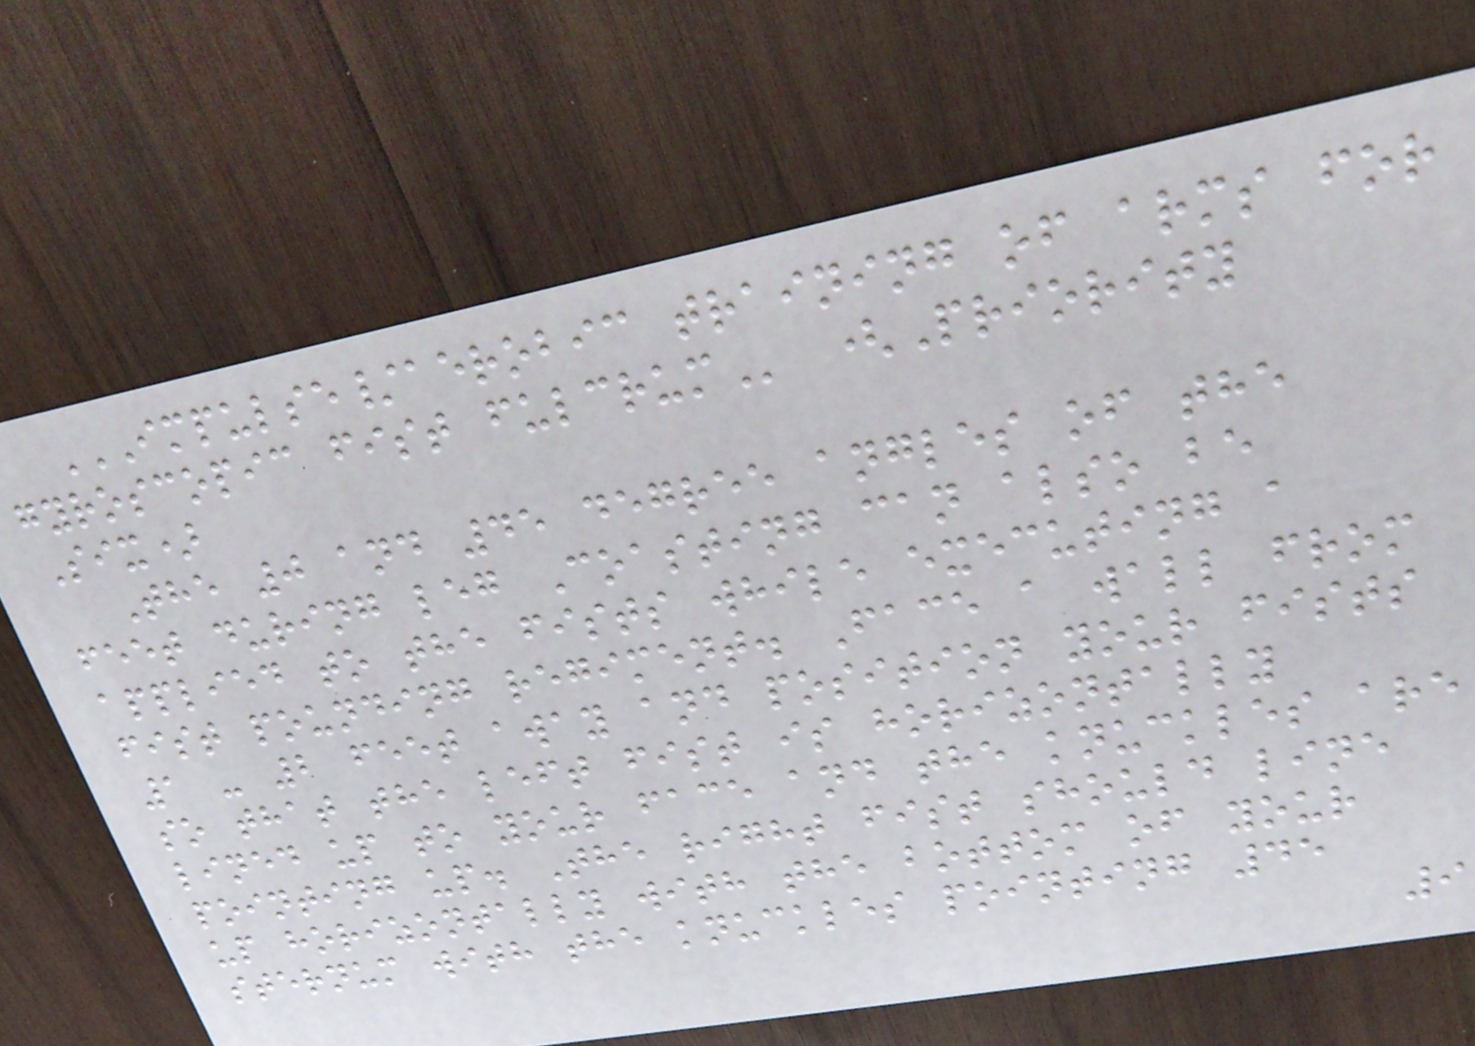IMPULSE/AEROBIC TRAINING OF ARMS FOR
GYROSCOPIC FIST FULCRUM (Priority
Six)
The 0 and 45 degree angles of the
feet during leg Coasting can also be
applied to the fists while executing a
fist pounding regiment. Face a wall from
1 - 2 feet away and position your fists
so that the left fist is horizontally
lined up to your face and the knuckles are
pointing up. The right fist should line
up horizontally with the bottom of your
sternum with the knuckles pointing 45
9
